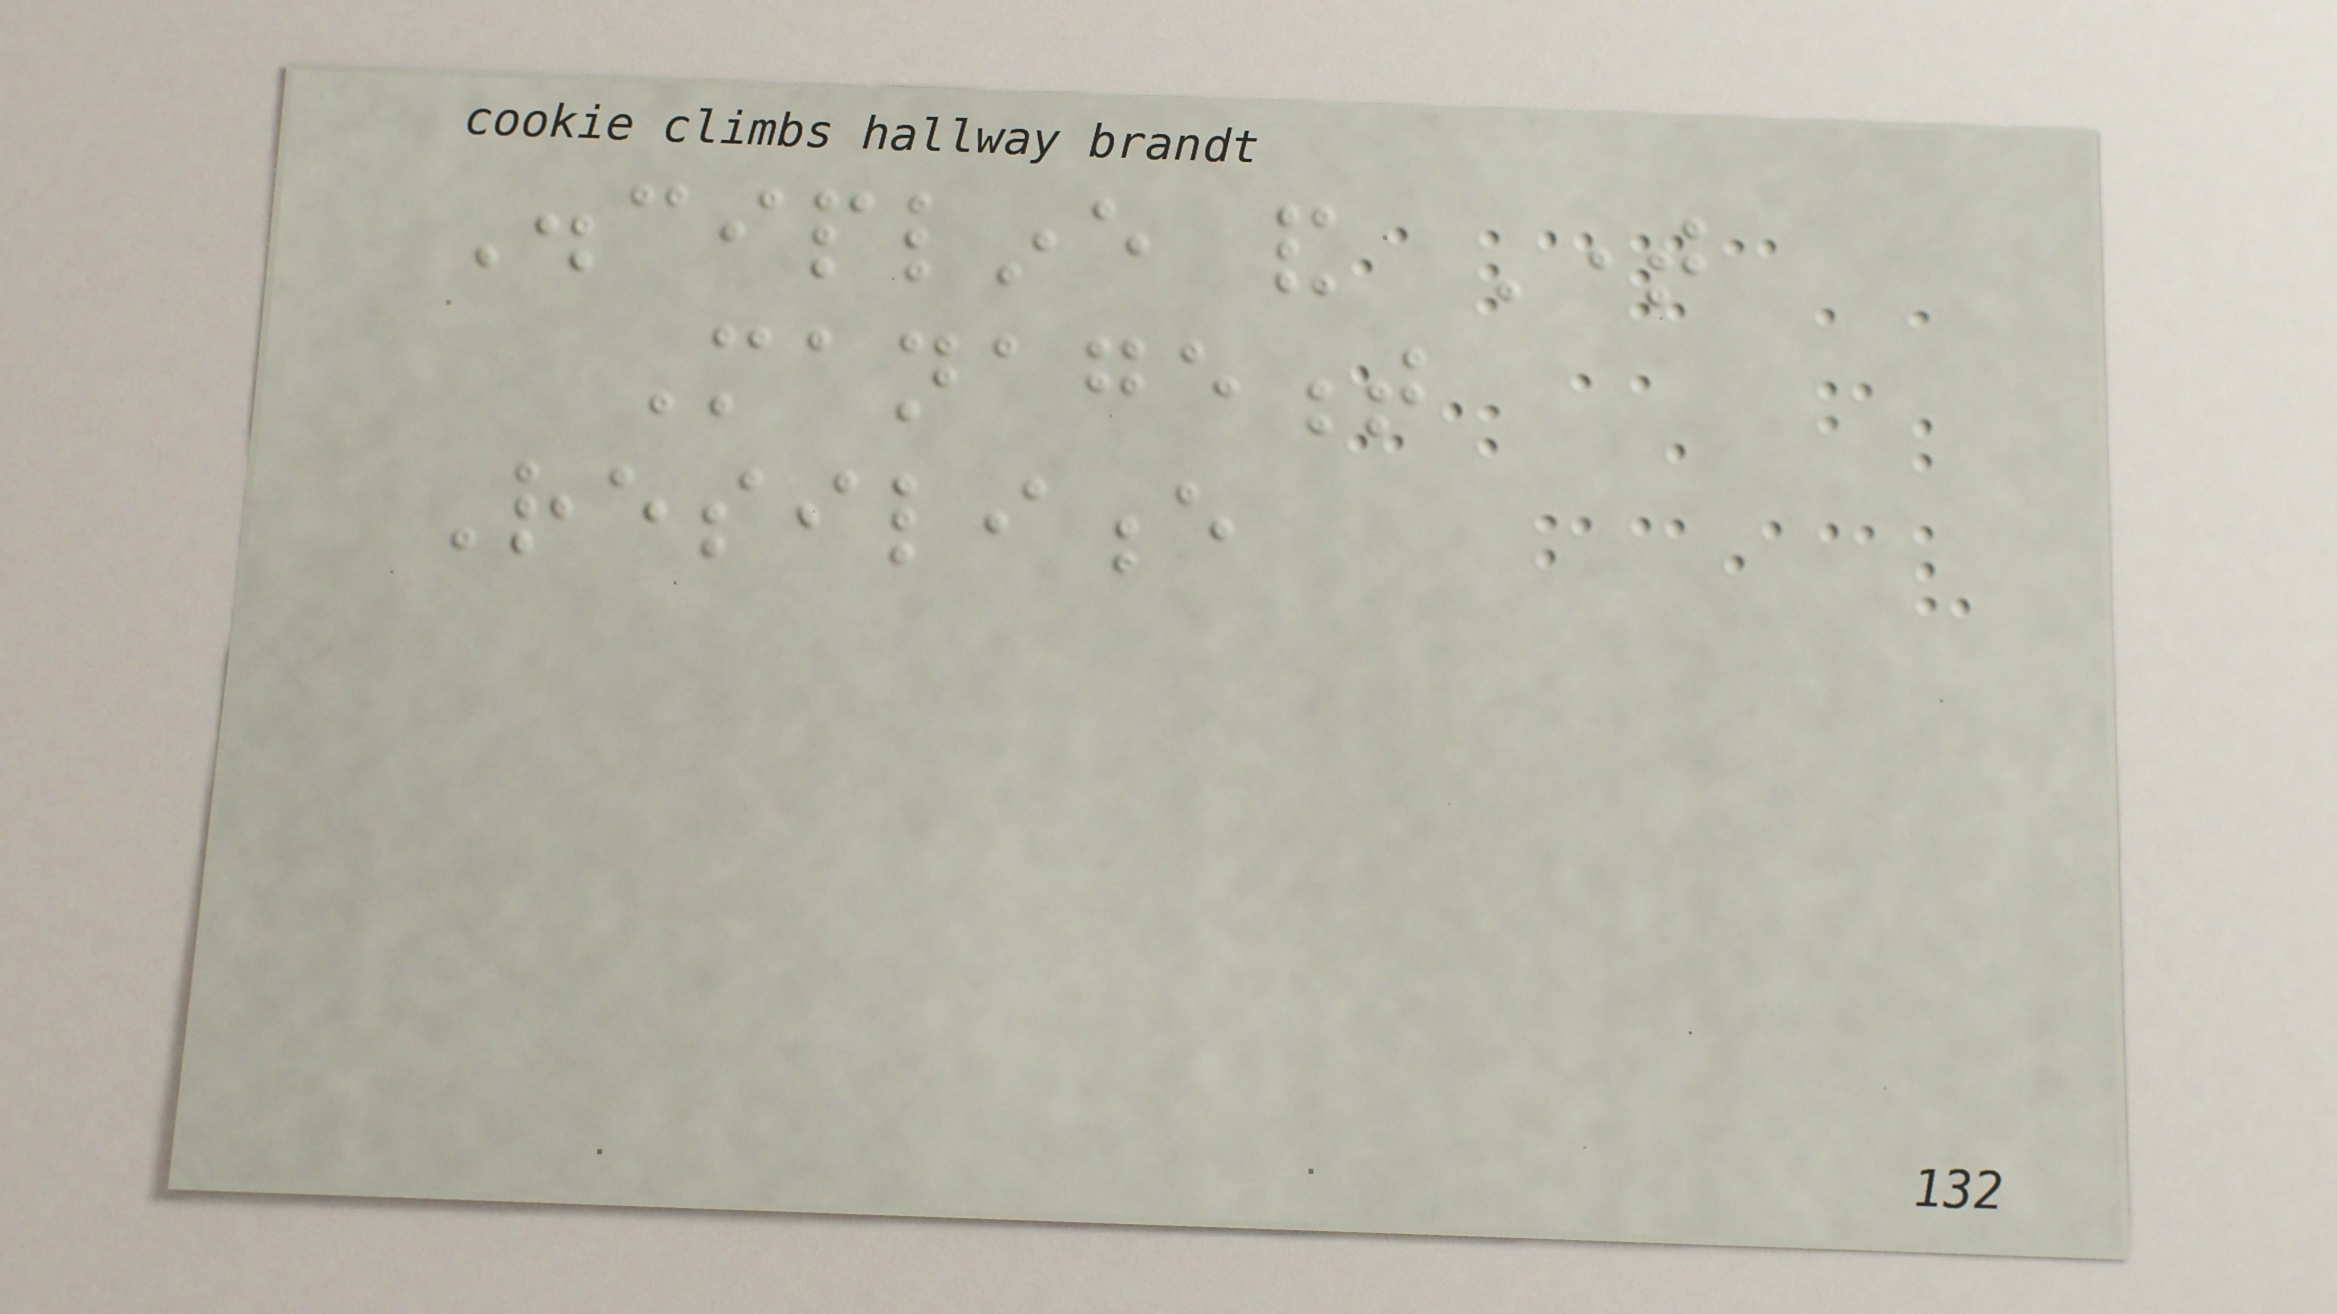Discipline and Time
Management
Resilience
